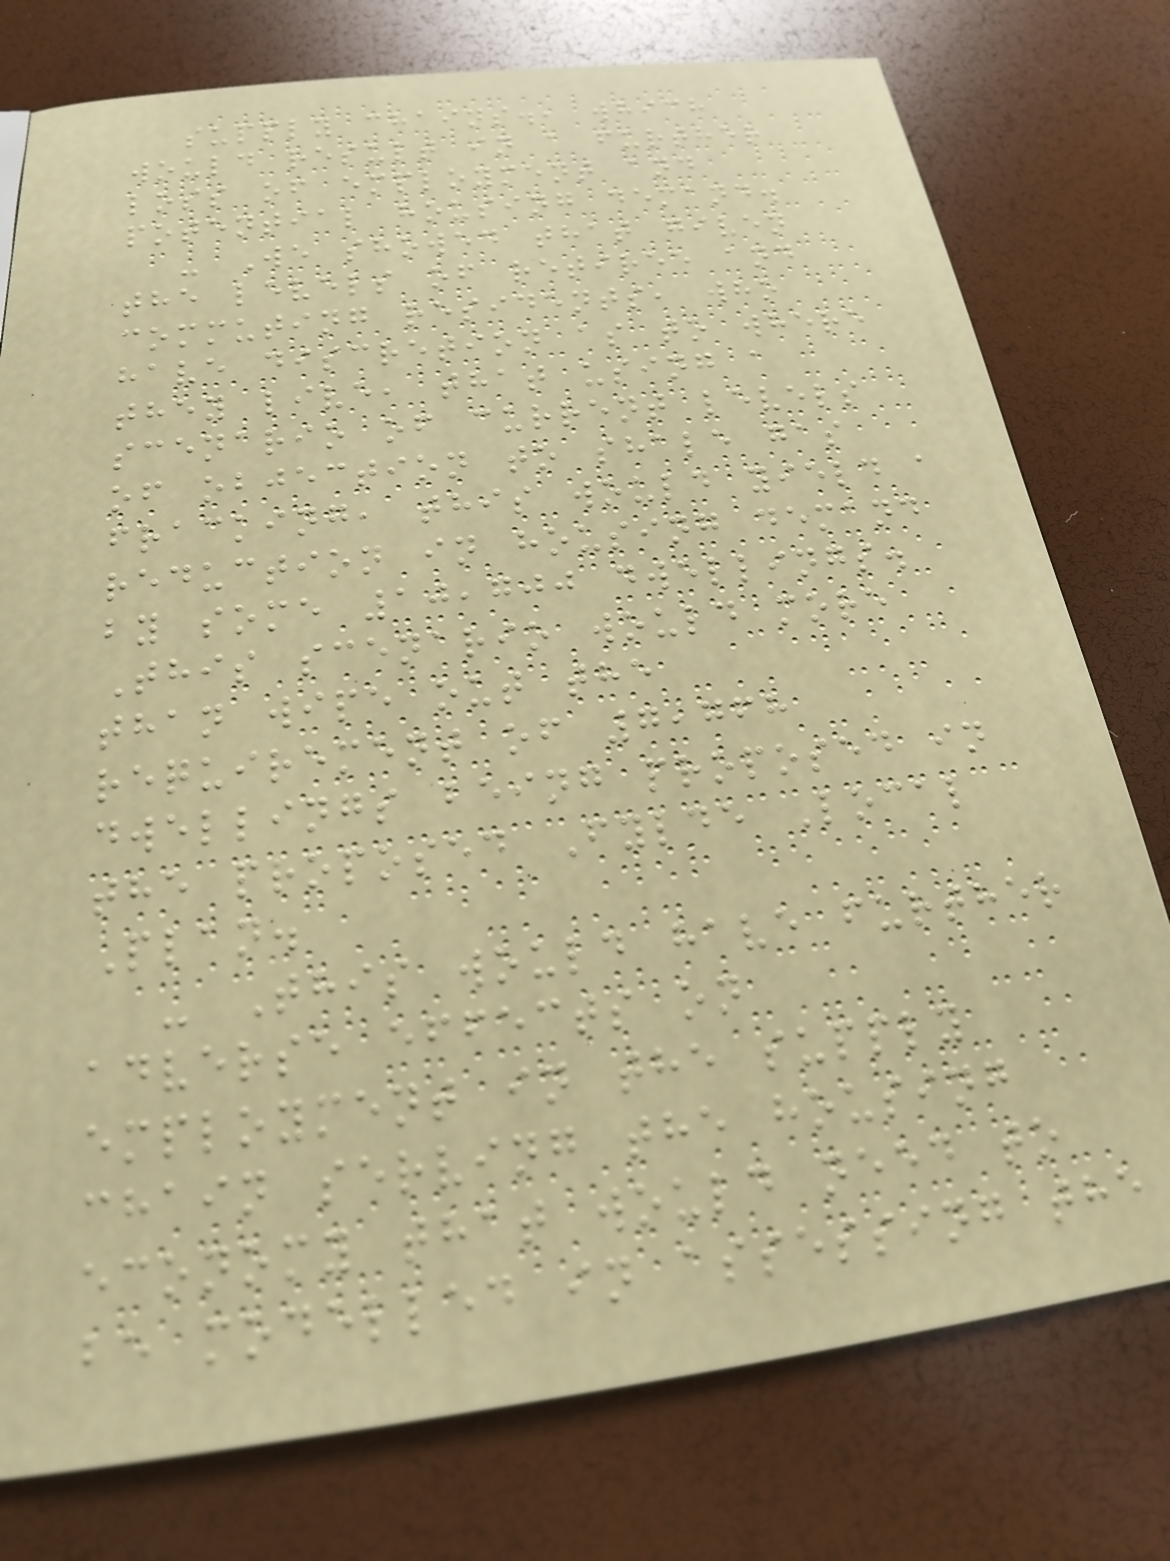supply chains., which
would result in a further
loss of employment and
potential housing demand.
- We showed that given
the levels of retiree and
commuting residents, who
have discretion as to where
they live, that using a
scenario of current levels
of objection to shale gas
fracking, this would yield a
reduction in housing demand
by some 10,700 dwellings.
This scenario would more
than wipe out the
requirement of 7,768
dwellings being proposed in
the proposed Fylde Local
Plan.
- This would have further
adverse effects on
employment in the supply
chain serving the housing
economy that would need to
be modelled in assessing the
